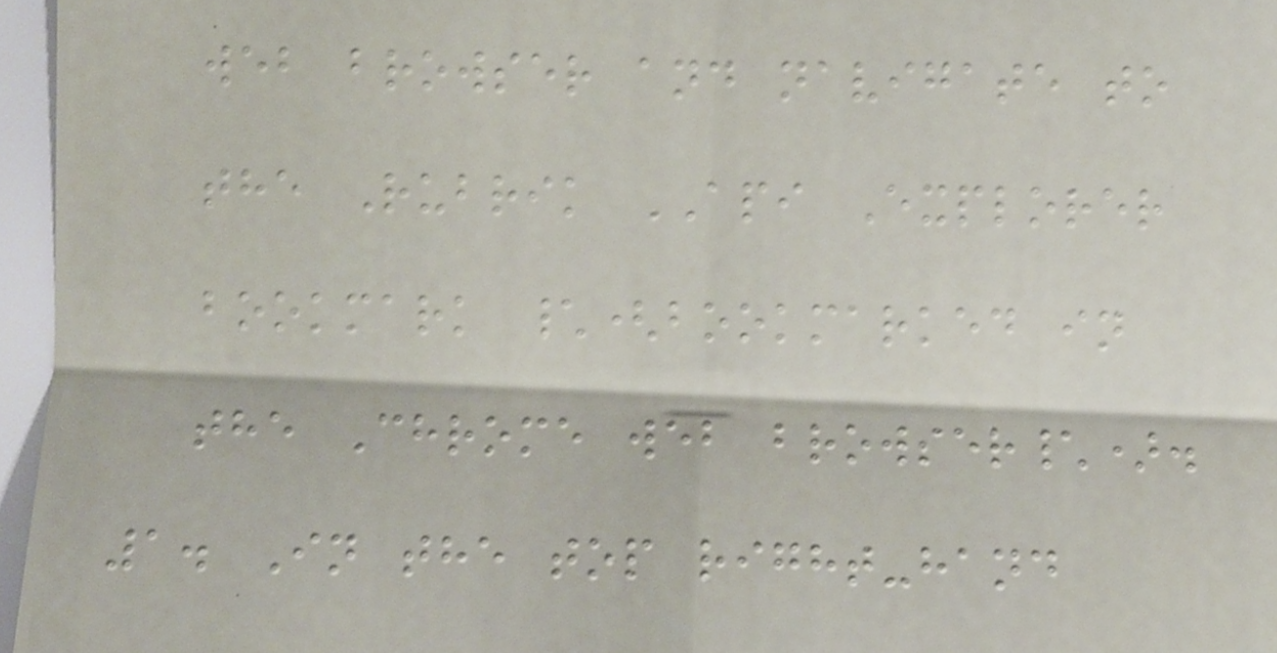web browser and navigate to
the Rubrik API Explorer
bookmark \(bookmarked in
the Chrome web browser\).
1. In the top right-hand
